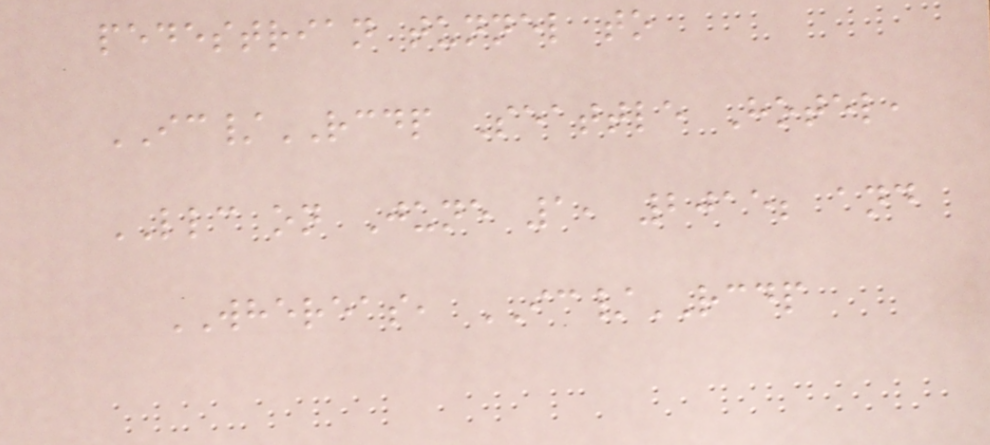pedestrian tunnel to
IC/RCDP Seattle Hotel,
LLC on June 1, 2015; and
WHEREAS, IC/RCDP
